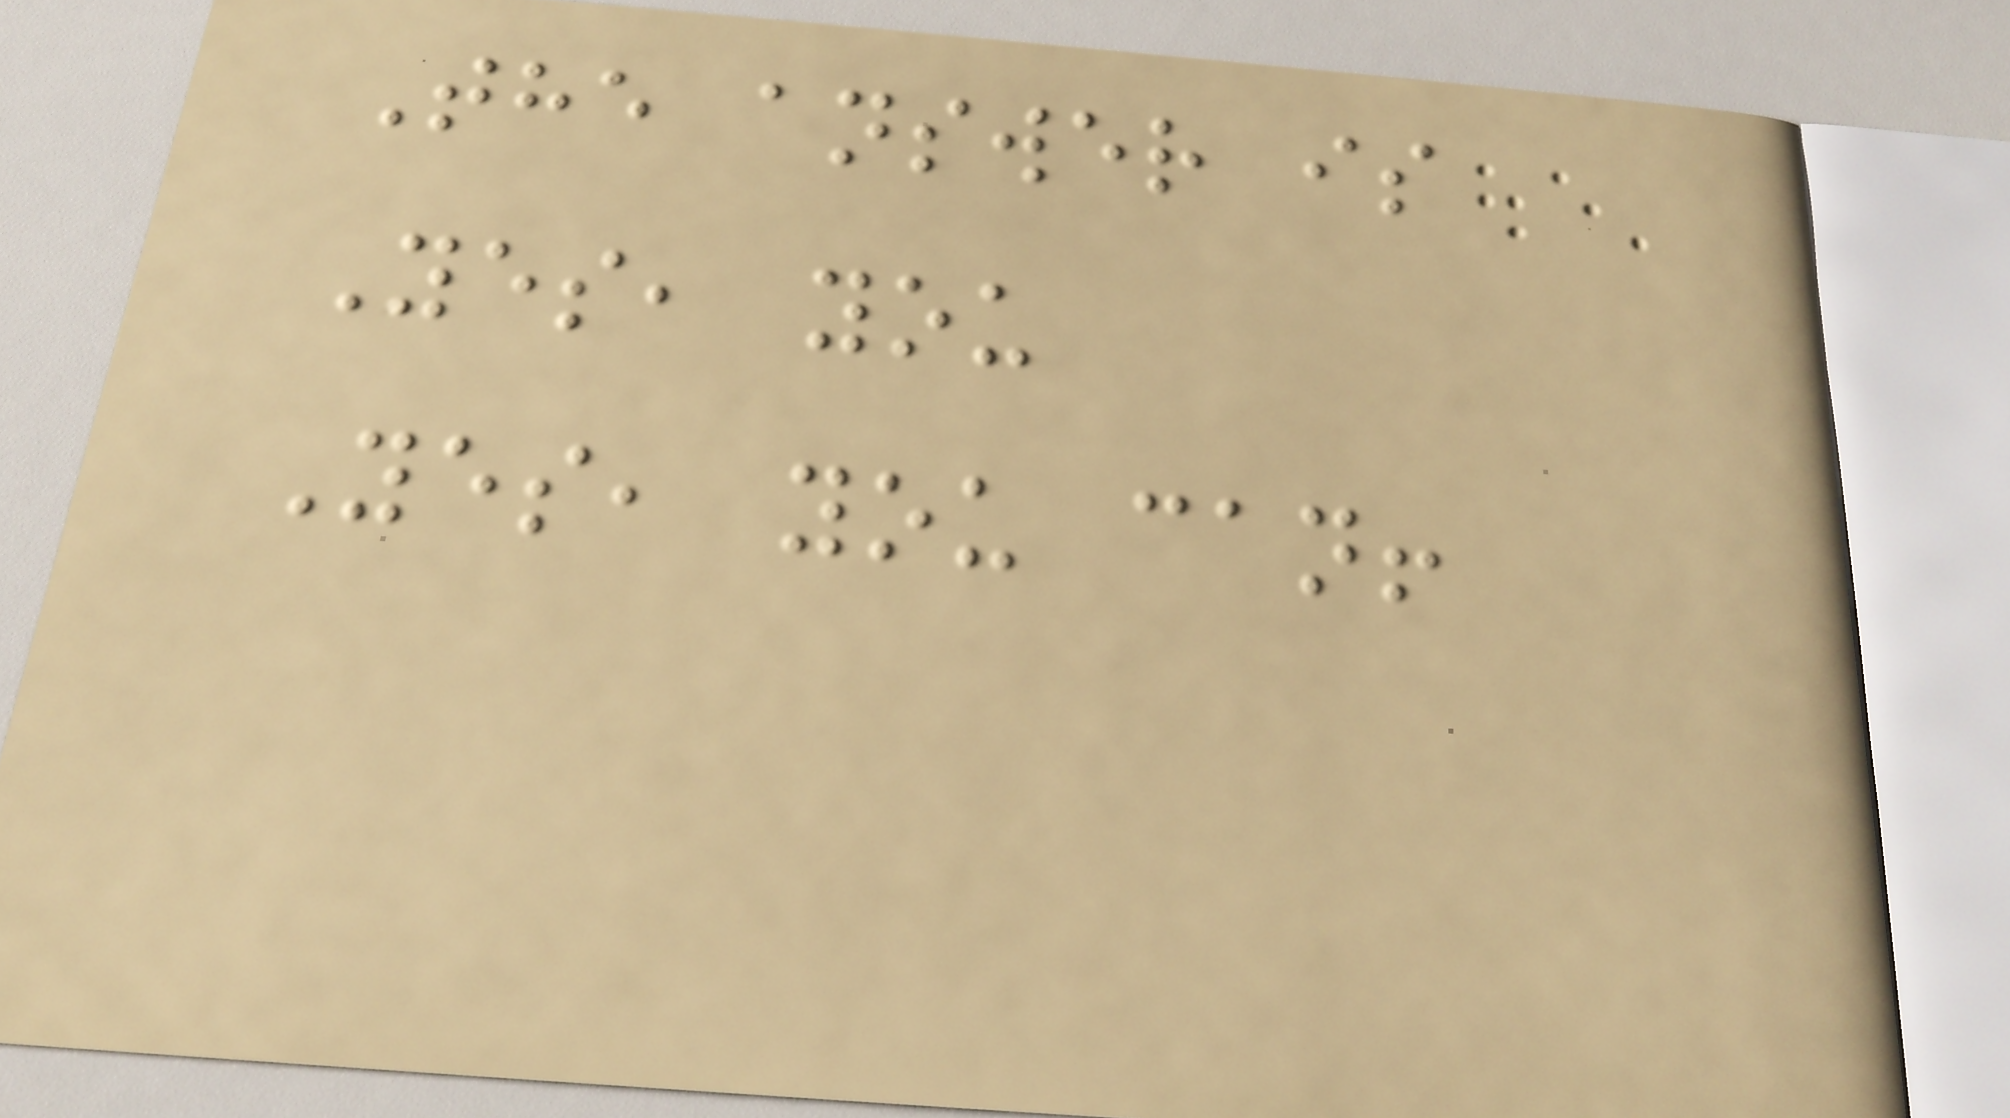The answer is
Yes, you
Yes, you can!
